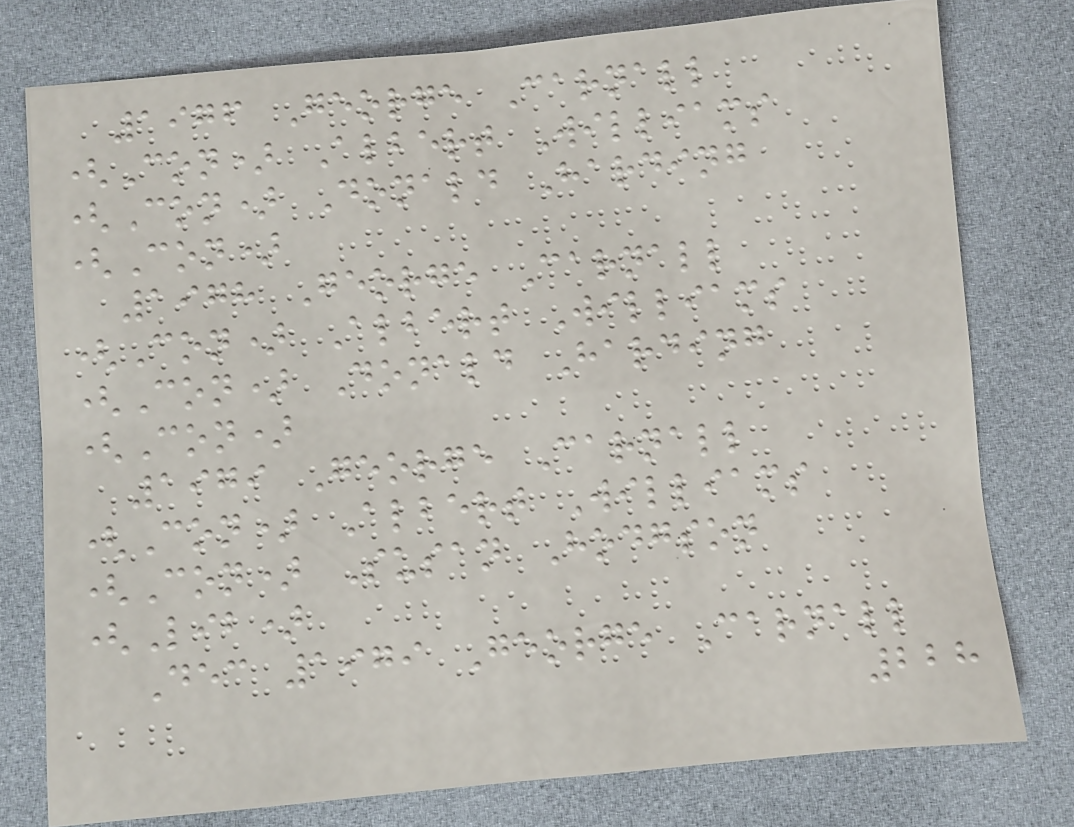1976 George Carnall
(Con) Albert Williams
(Con) Donald Harding
(Con)
1978 George Carnall
(Con) Albert Williams
(Con) Donald Harding
(Con)
1979 George Carnall
(Con) Albert Williams
(Con) Susan Hodgson
(Lib)
Dec 1979 George Carnall
228
